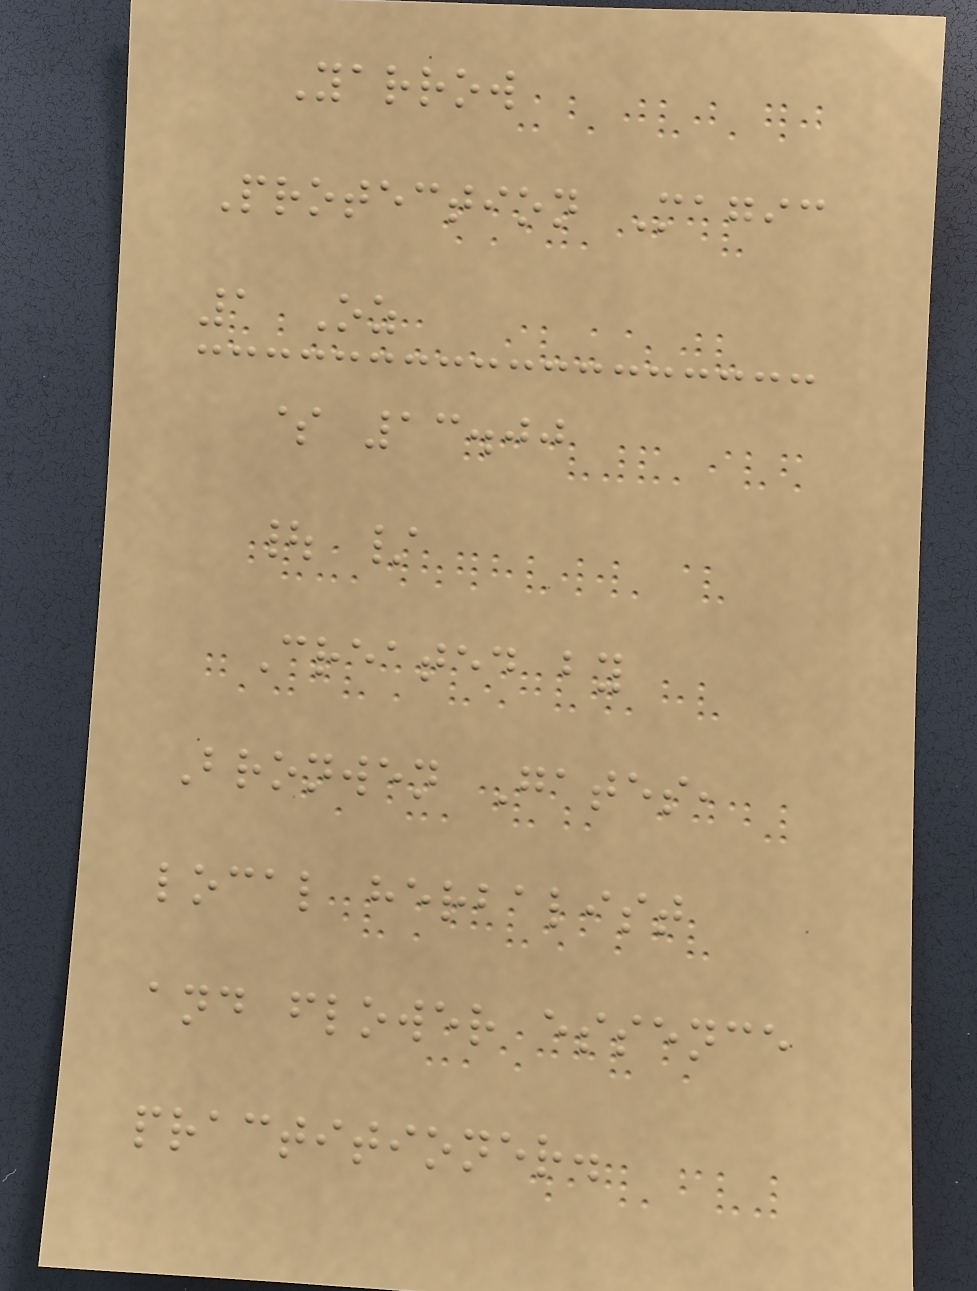Yarrow
Protection Magic
1 Oz
$ 13.00
| /
Created by
Bronwen Gates,
local herbalist
and flower essence
practitioner.
